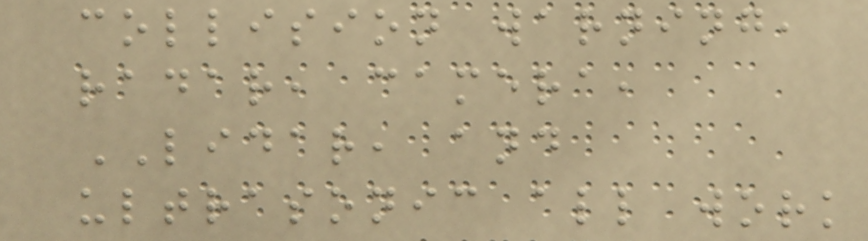collision warning,
radar, camera,
LIDAR, and
ultrasonic all work
